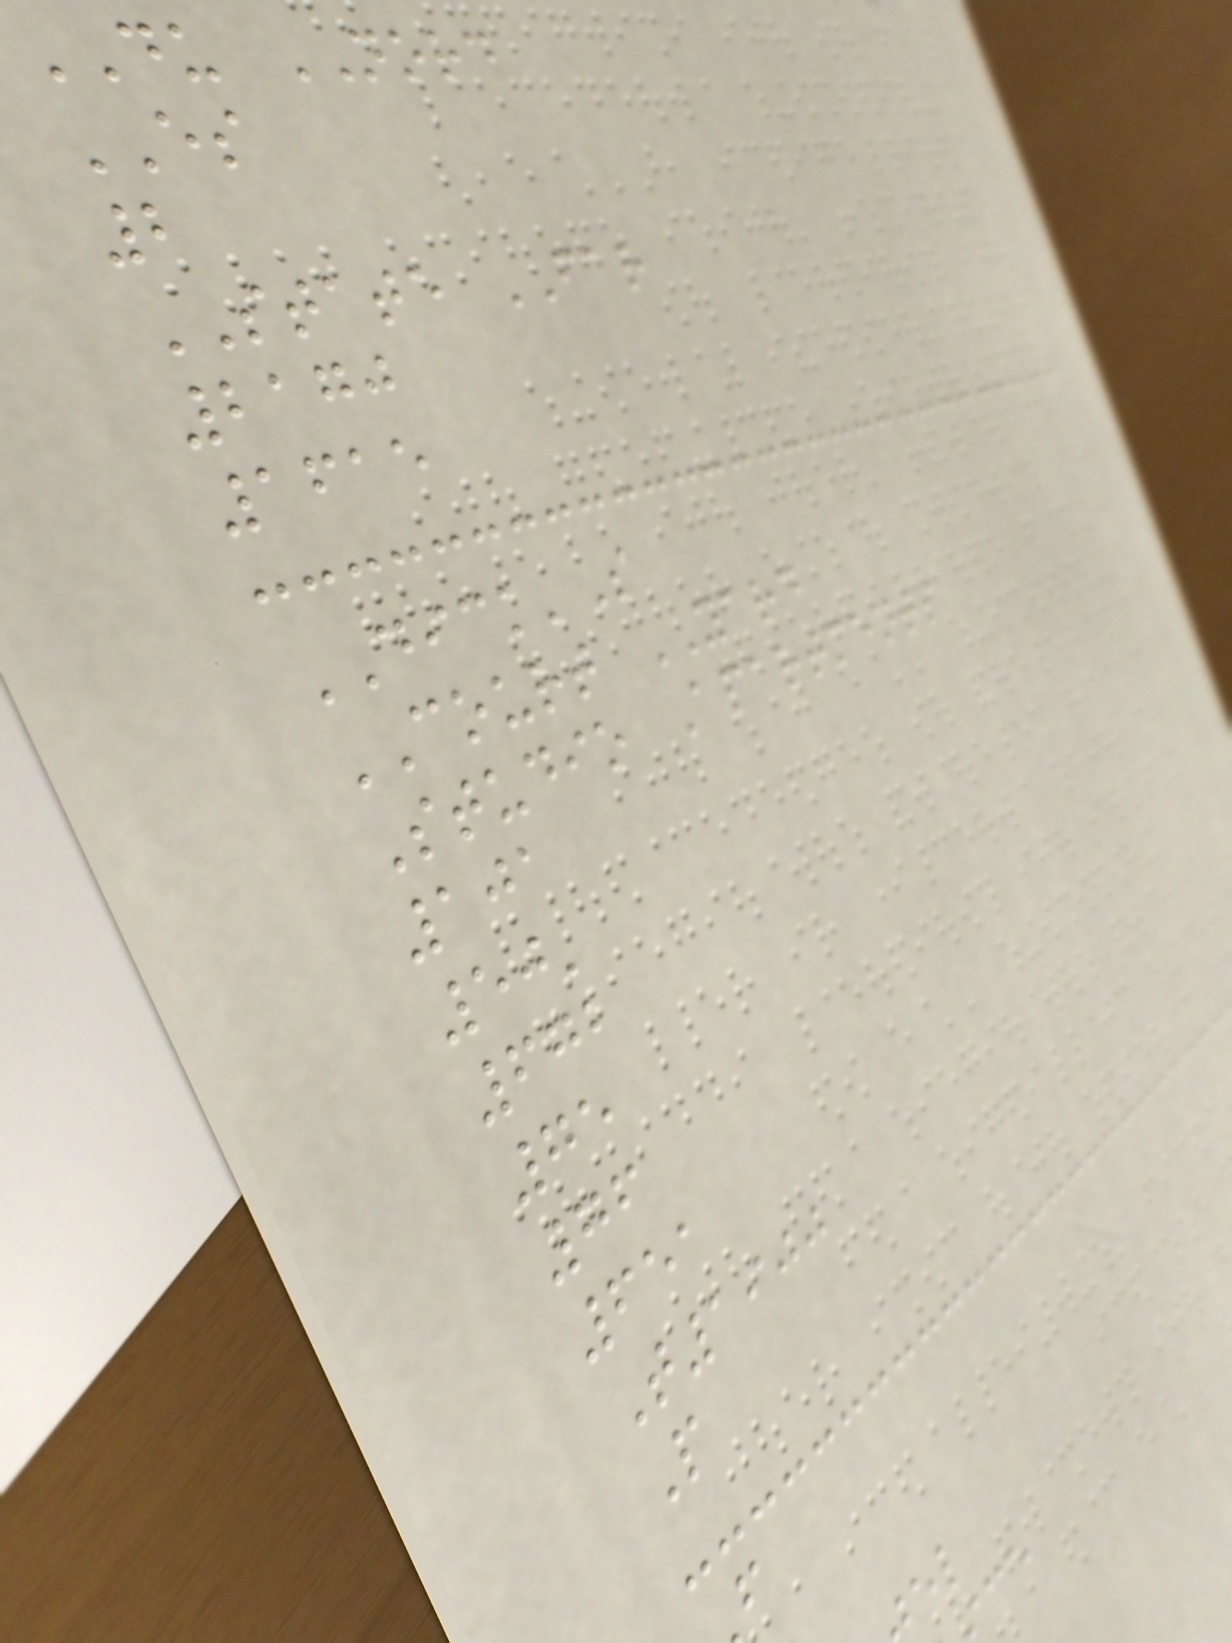DU NORD
ES
2
STATE FAR
2170
1615
DICK'S
COURT YARD
Studio Apartments
101
50'
672
75
76
651
T1900
P
